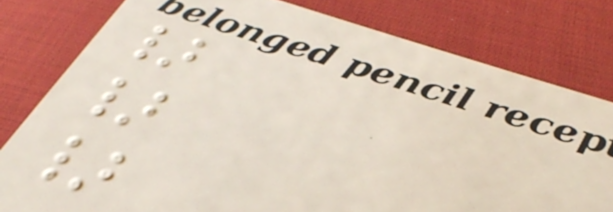}
}
}
